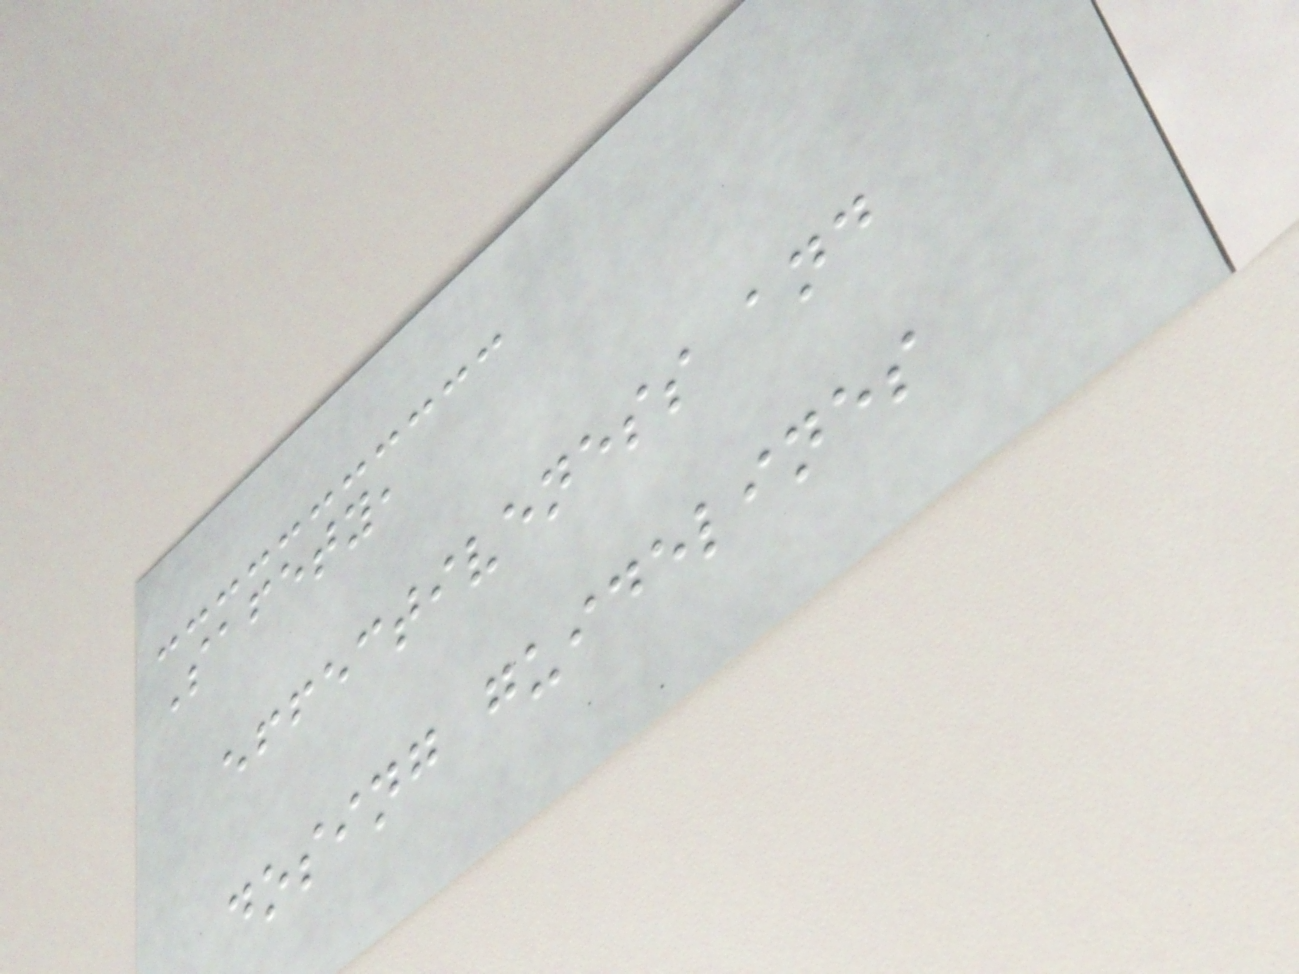Safety,
effectiveness and
dosing guidelines
